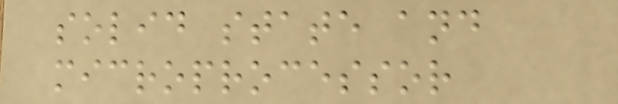solid state and
microprocessor
